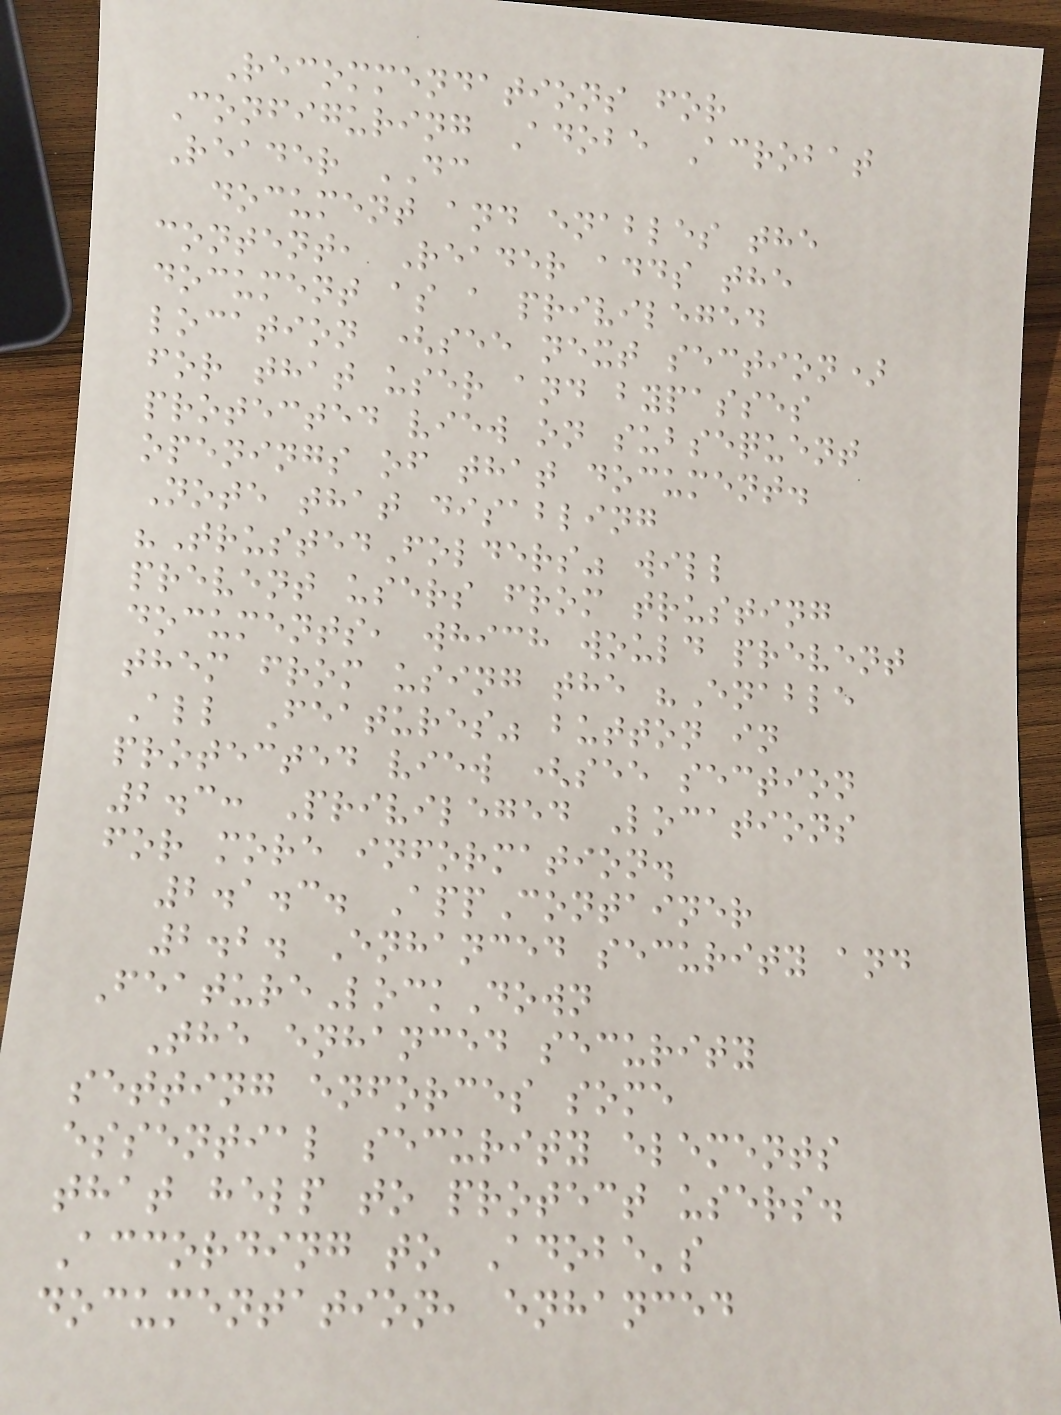Recommendations for
Configuring Adobe Acrobat
Reader DC
document and enables the
content, Reader adds the
document as a privileged
location (see next section)
for that user and bypasses
protected view on subsequent
openings of that document.
Note that disabling
"TrustedFolders" will
prevent users from trusting
documents, which would prevent
them from using the "Enable
All Features" button in
protected view (see section
2.3: Privileged Locations
for more information.
2.1.3. AppContainer
2.2. Enhanced security and
FeatureLockDown
The enhanced security
setting enforces some
essential security elements
that help to protect users.
According to Adobe's
documentation, enhanced
